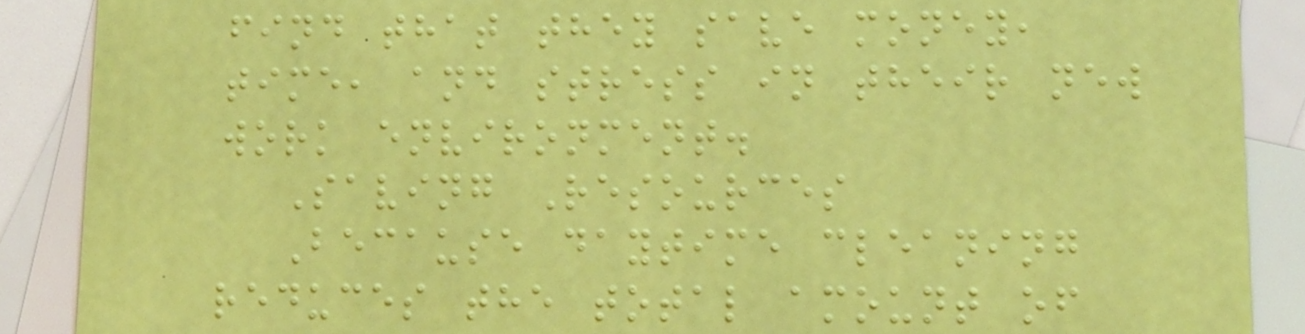find that they save money,
time, and stress in their new
work environment.
Saving Resources
Because daytime cleaning
reduces the total amount of
